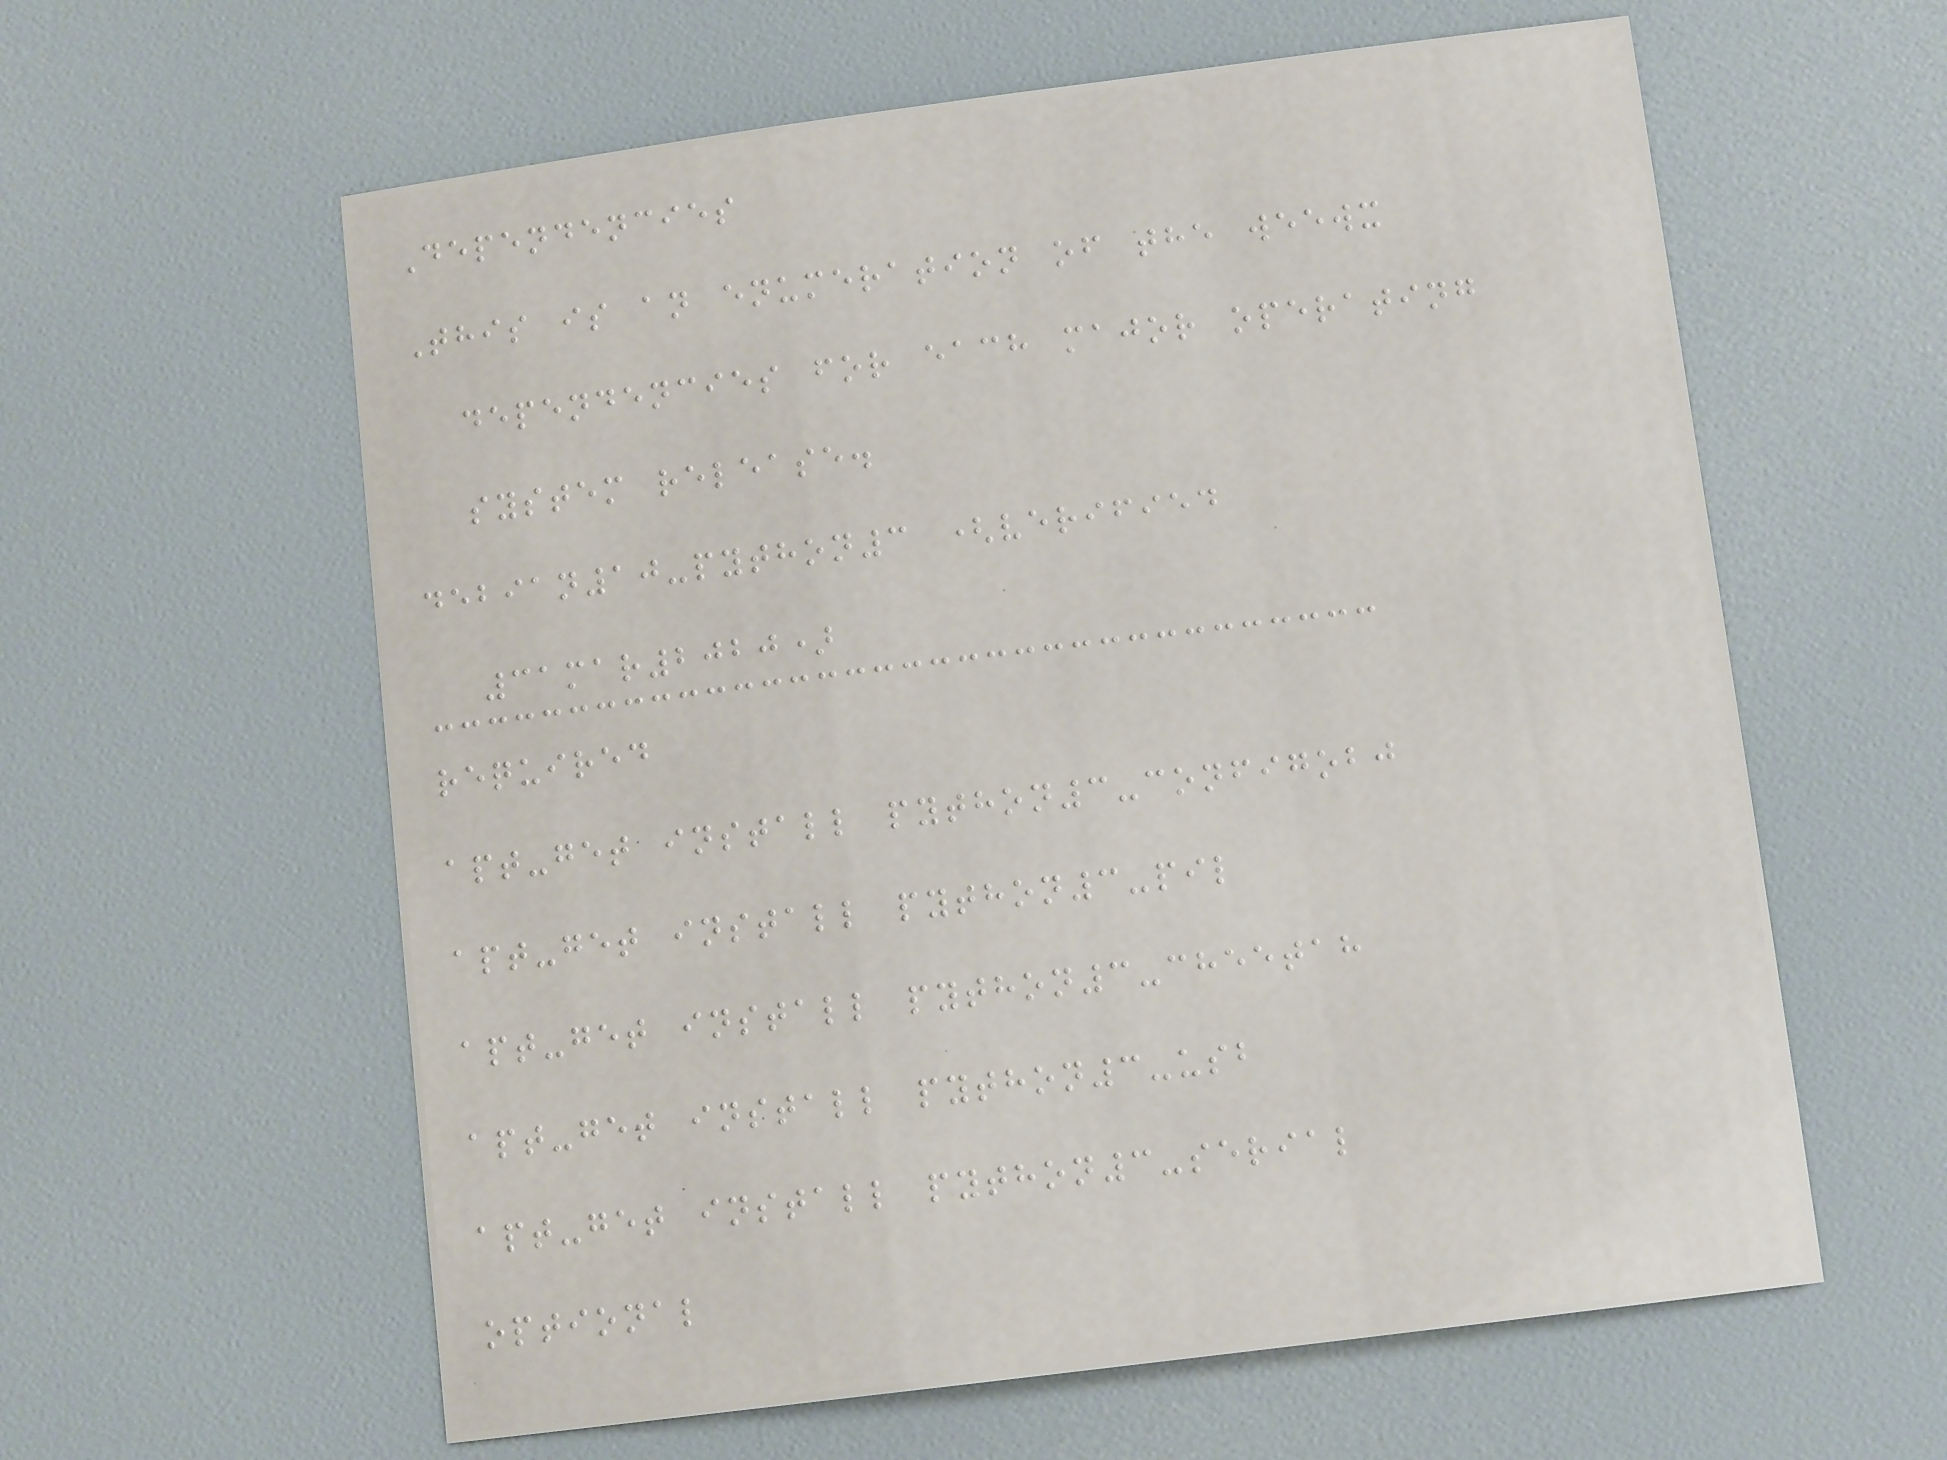Dependencies
This is an enumeration of the weewx
dependencies for each major operating
system release.
debian10-python3 (verified
31mar2020)
required
apt-get install python3-configobj
apt-get install python3-pil
apt-get install python3-cheetah
apt-get install python3-usb
apt-get install python3-serial
optional
